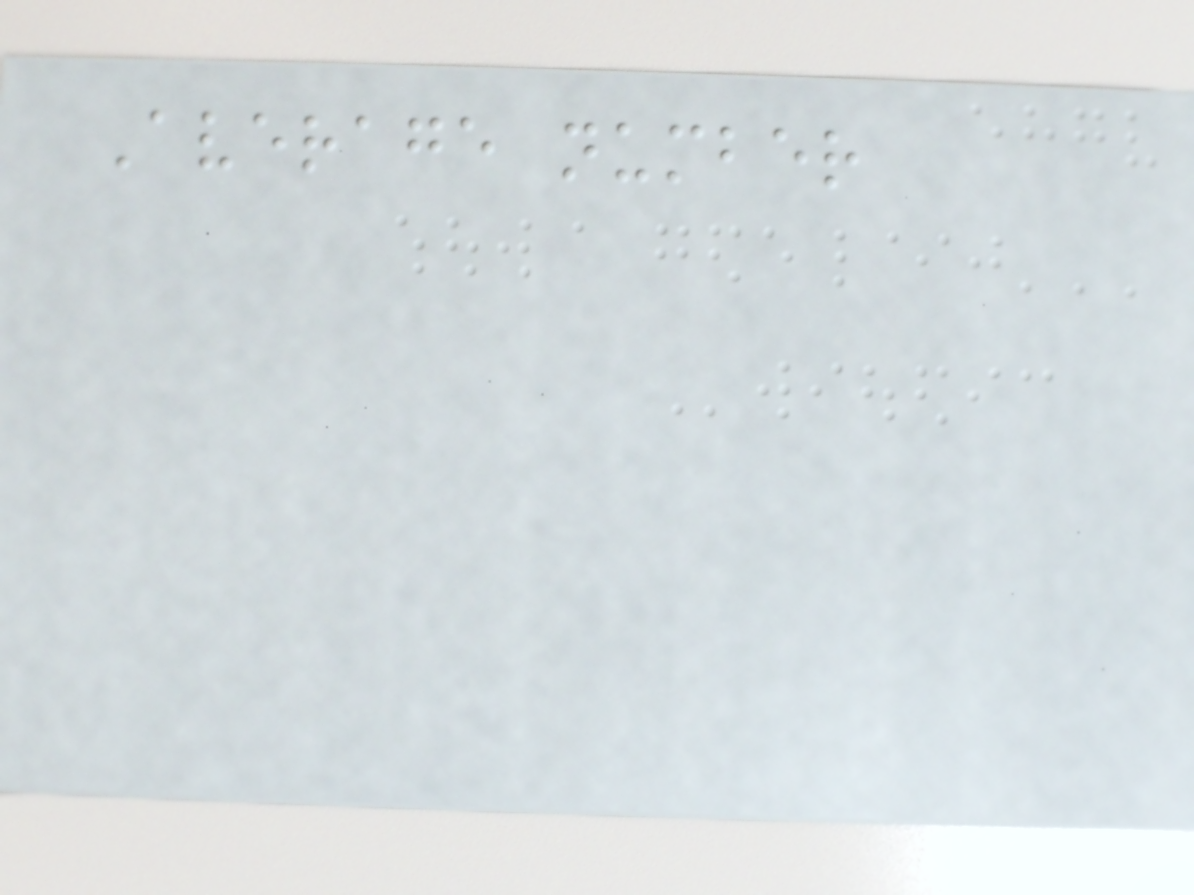Average number
